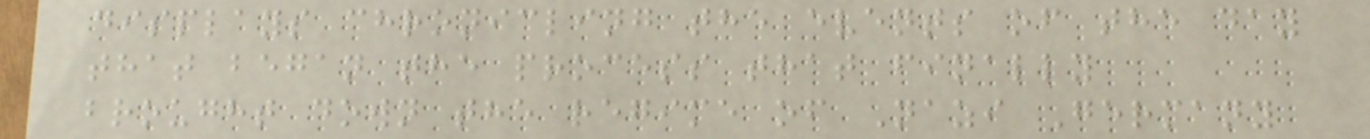displays chronicling the events of the day
that began the process that finally
brought down the regime of Nazi Germany
